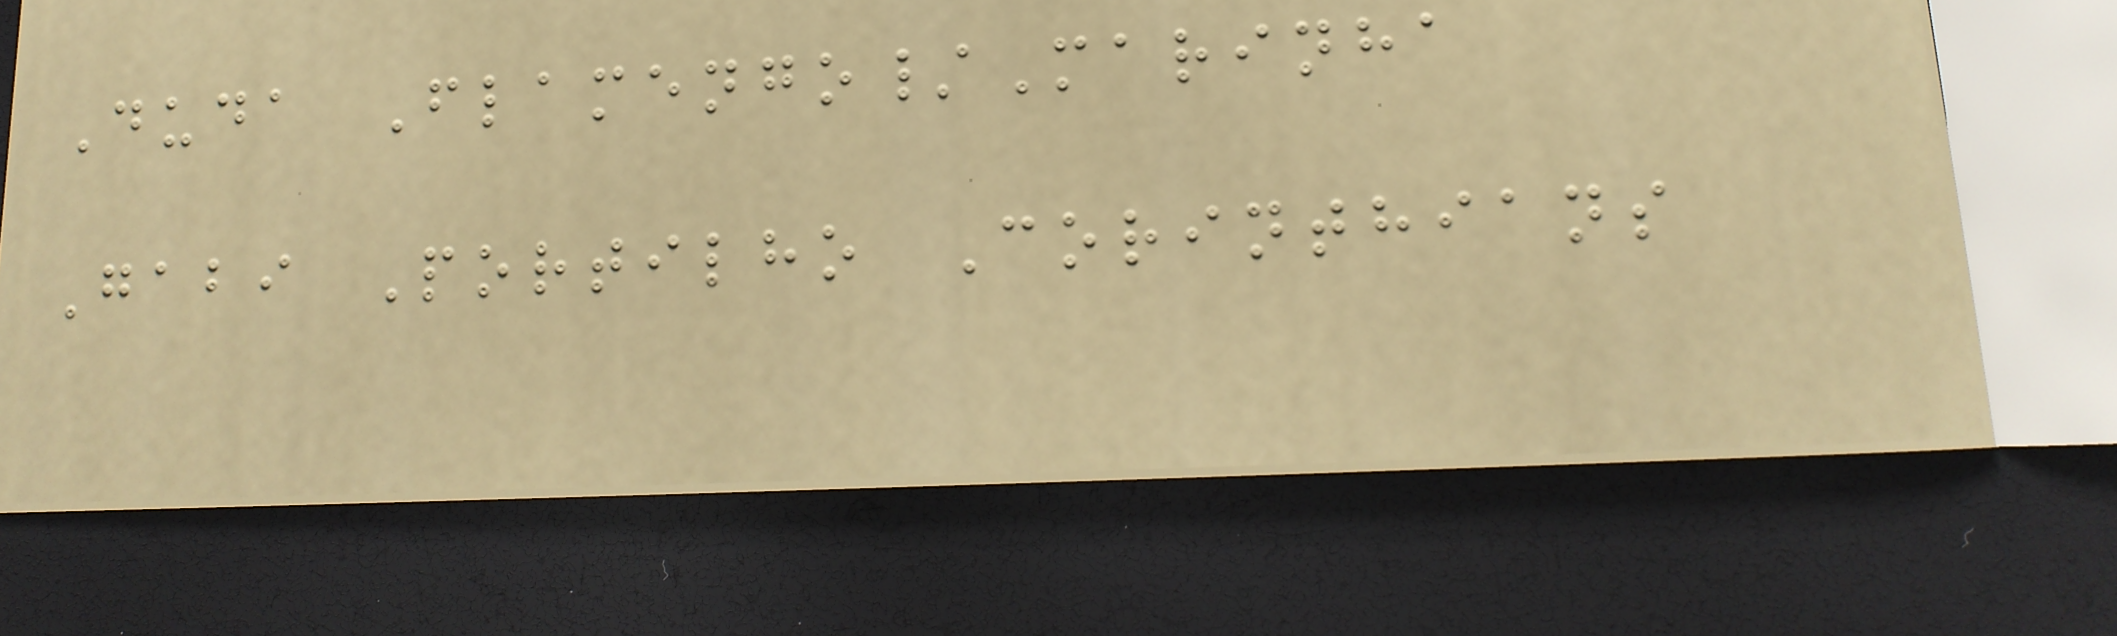Duda Flamengo/Marinha
Gabi Portilho Corinthians
